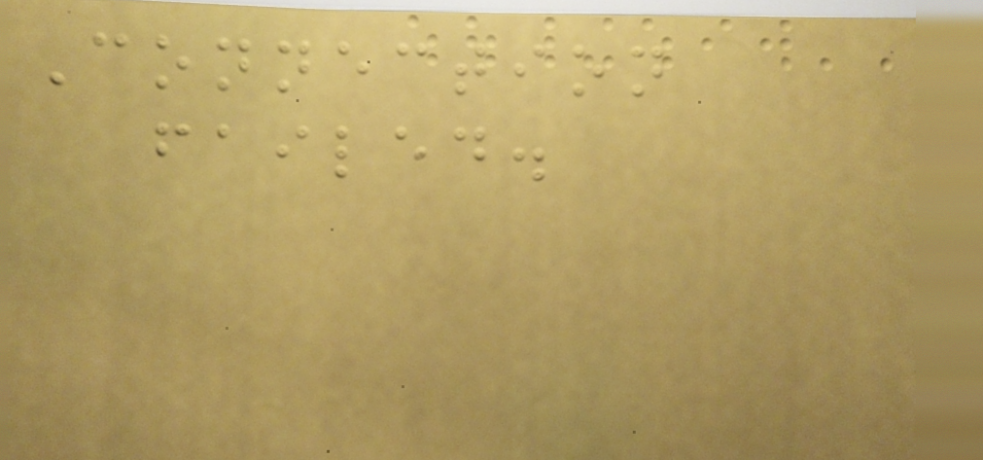Connection
failed.
